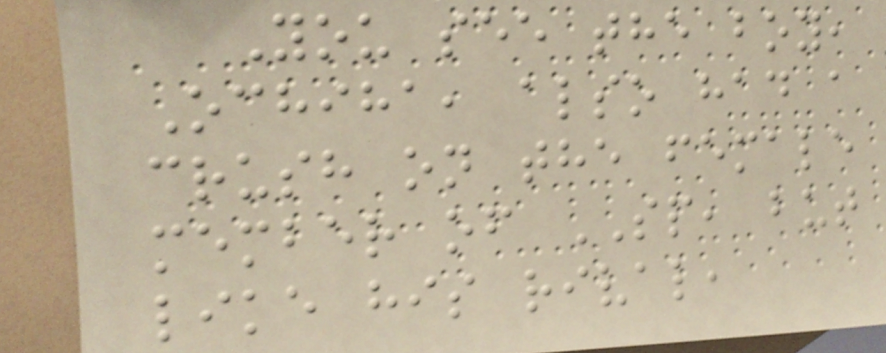You see the boy,
Ochiha, also had a
crush on the female
member of SP, but
like his rival,
